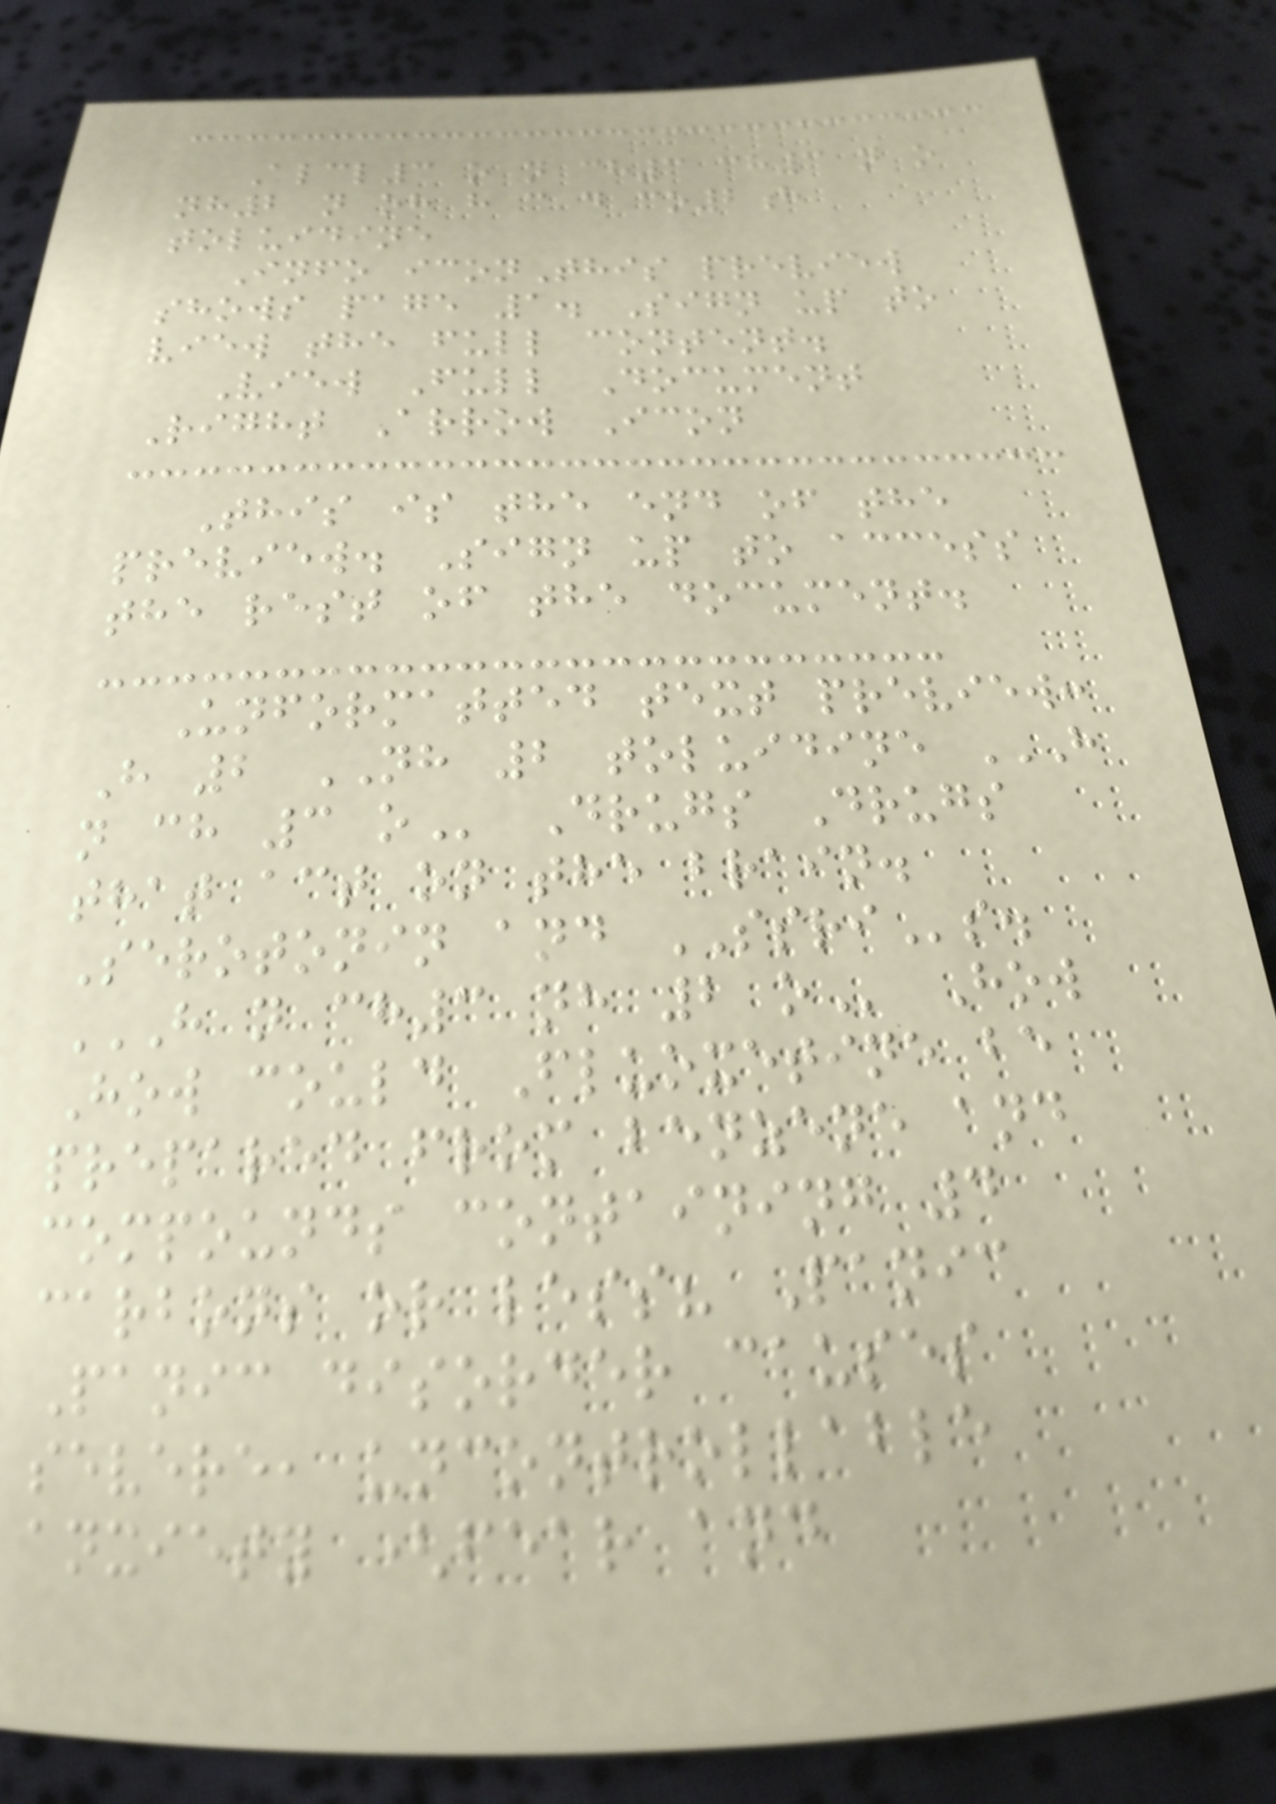Alcl3 o n ch3 ch3 n o
nh2 n oh h c d co2h
toluidine
Info iconThis preview
shows page 1. Sign up to
view the full content.
View Full Document
Right Arrow Icon
This is the end of the
preview. Sign up to access
the rest of the document.
Unformatted text preview:
H 2 NH 2 toluidine H
N CH 3 O Drugs Drugs
that act on the brain.
Serotonin and SSRIs.
H N CH3 NH 2 O How
How could Fluoxetine be
prepared from benzene and
compounds containing 4
carbons or less? Panic
Panic disorder causes
severe, uncontrollable
anxiety (fear and
